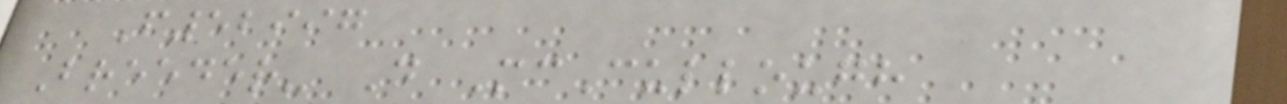F52997
Breeder- D McCullough
